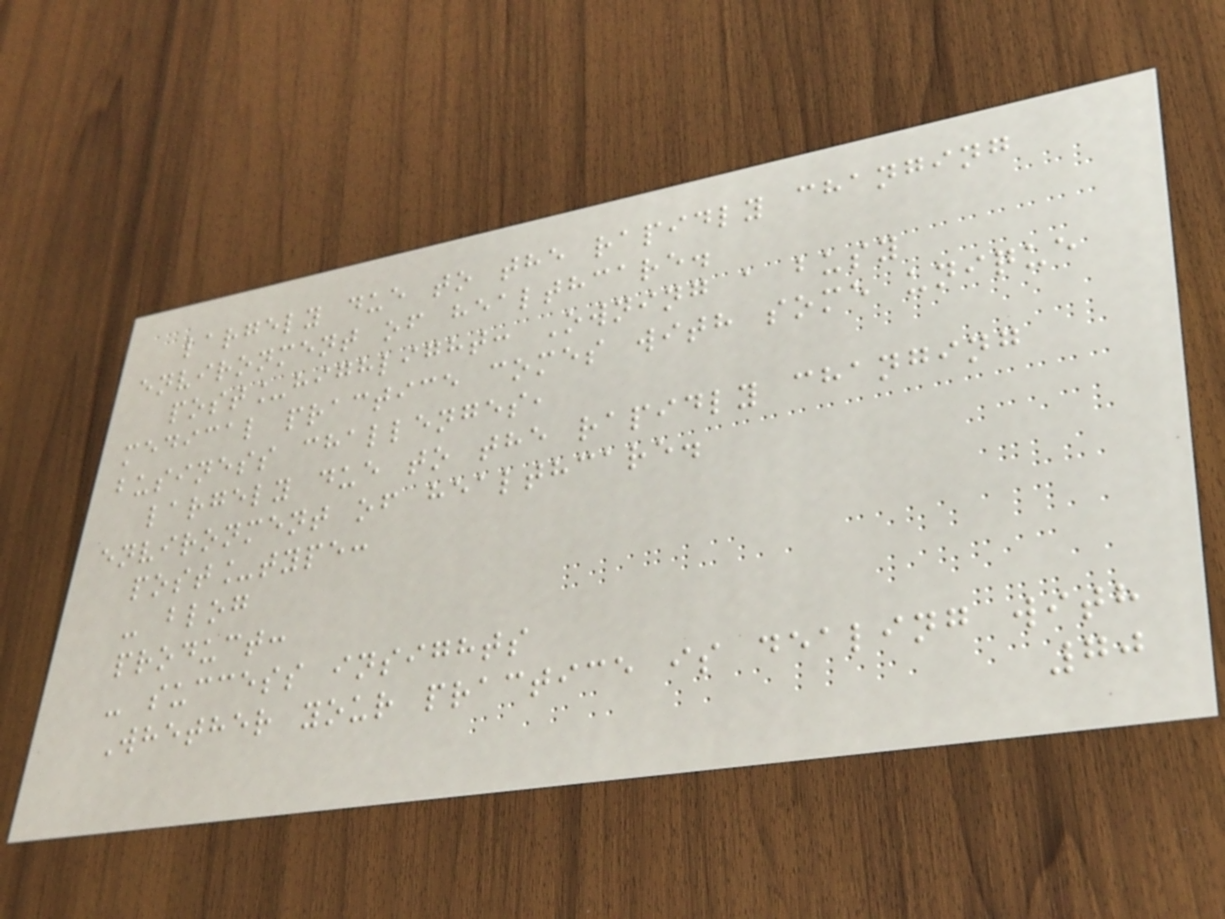largely due to the rapidly changing
environment of healthcare.
post_highlight: Owning a busy
medical practice comes with some unique
business challenges,
largely due to the rapidly changing
environment of healthcare.
post_type:
- blog
product:
- success insights
Whether your practice is dealing with
70
